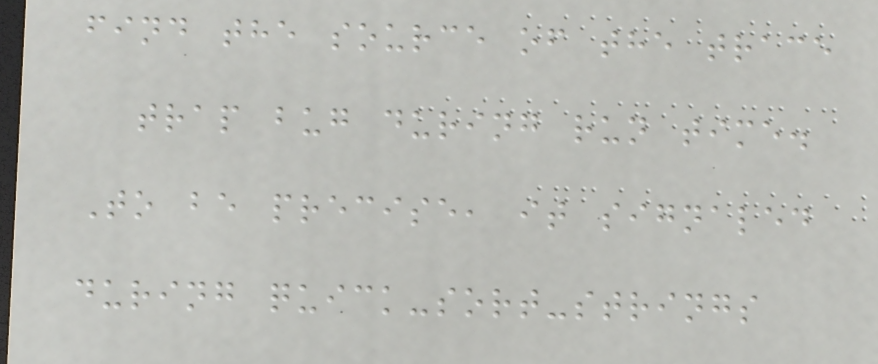find the source of the trace
trap bug during run time.
To be precise, it signaled
during quick-sort-strings
